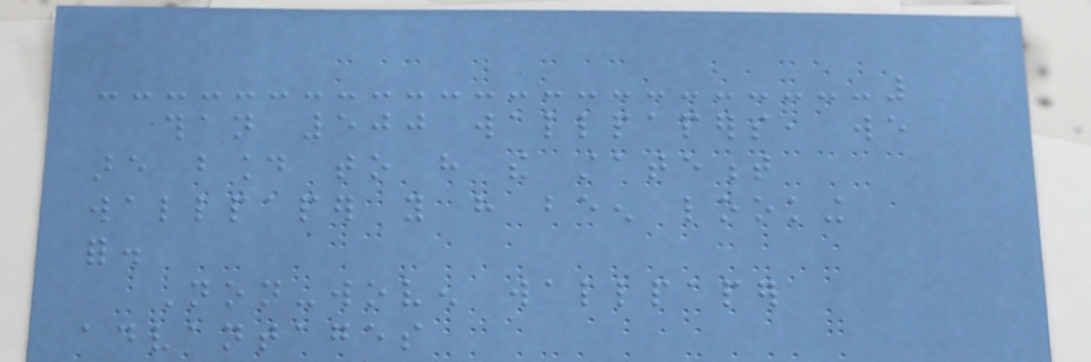than 500 wallpapers, we
are bound to have the statement
wallpaper you have been looking
for.
Non-woven wallpaper
advantages
